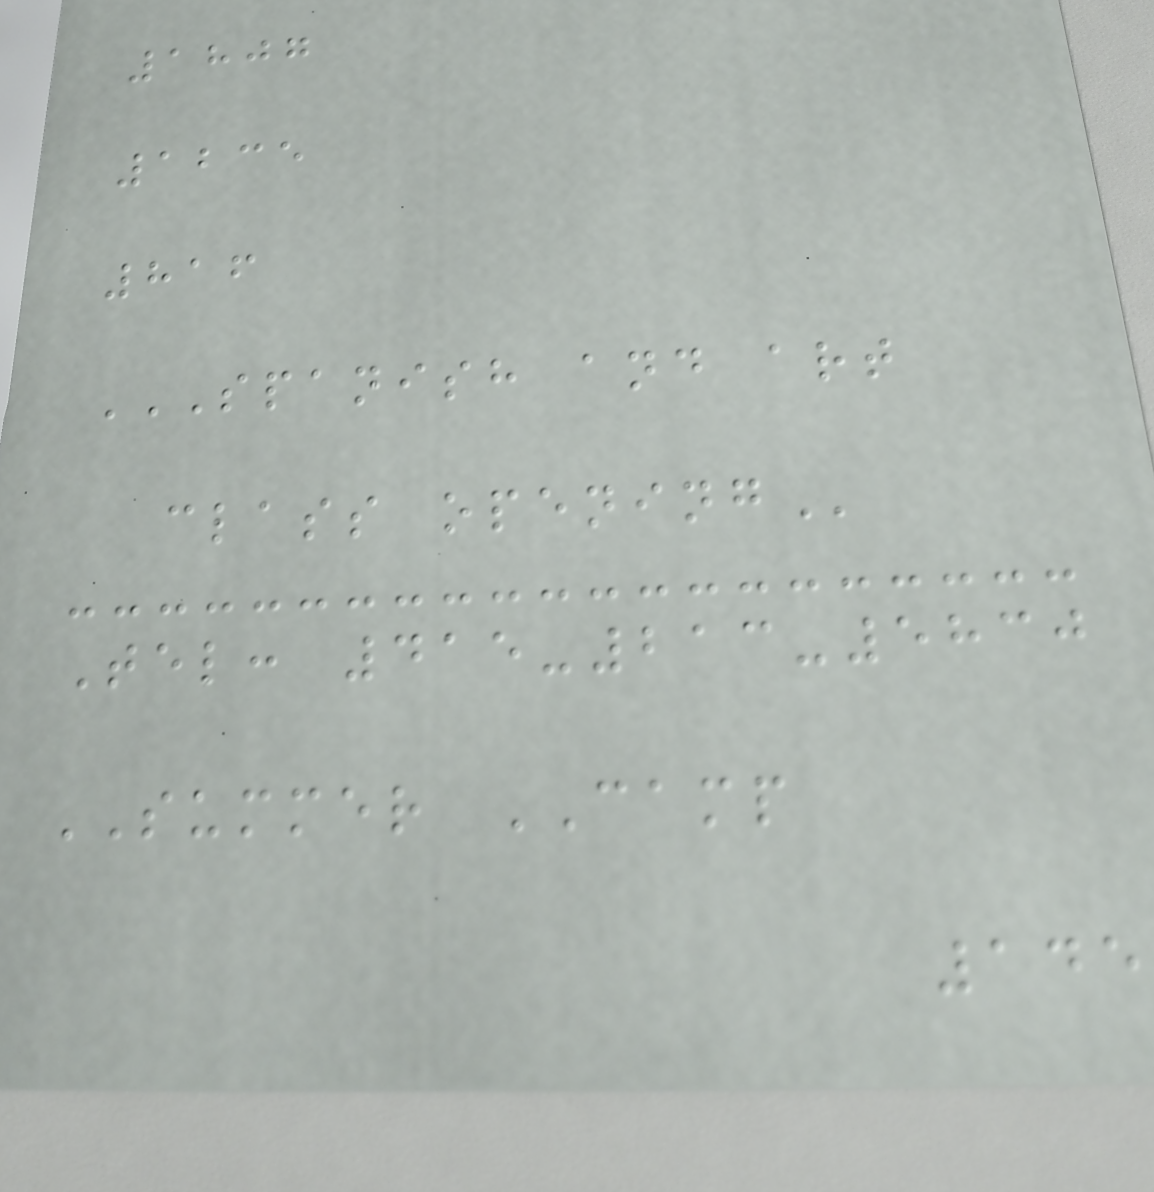1807
1235
816
SPANISH AND ART
CLASS OPENING
Tel: 415-213-5830
SUMMER CAMP
145
